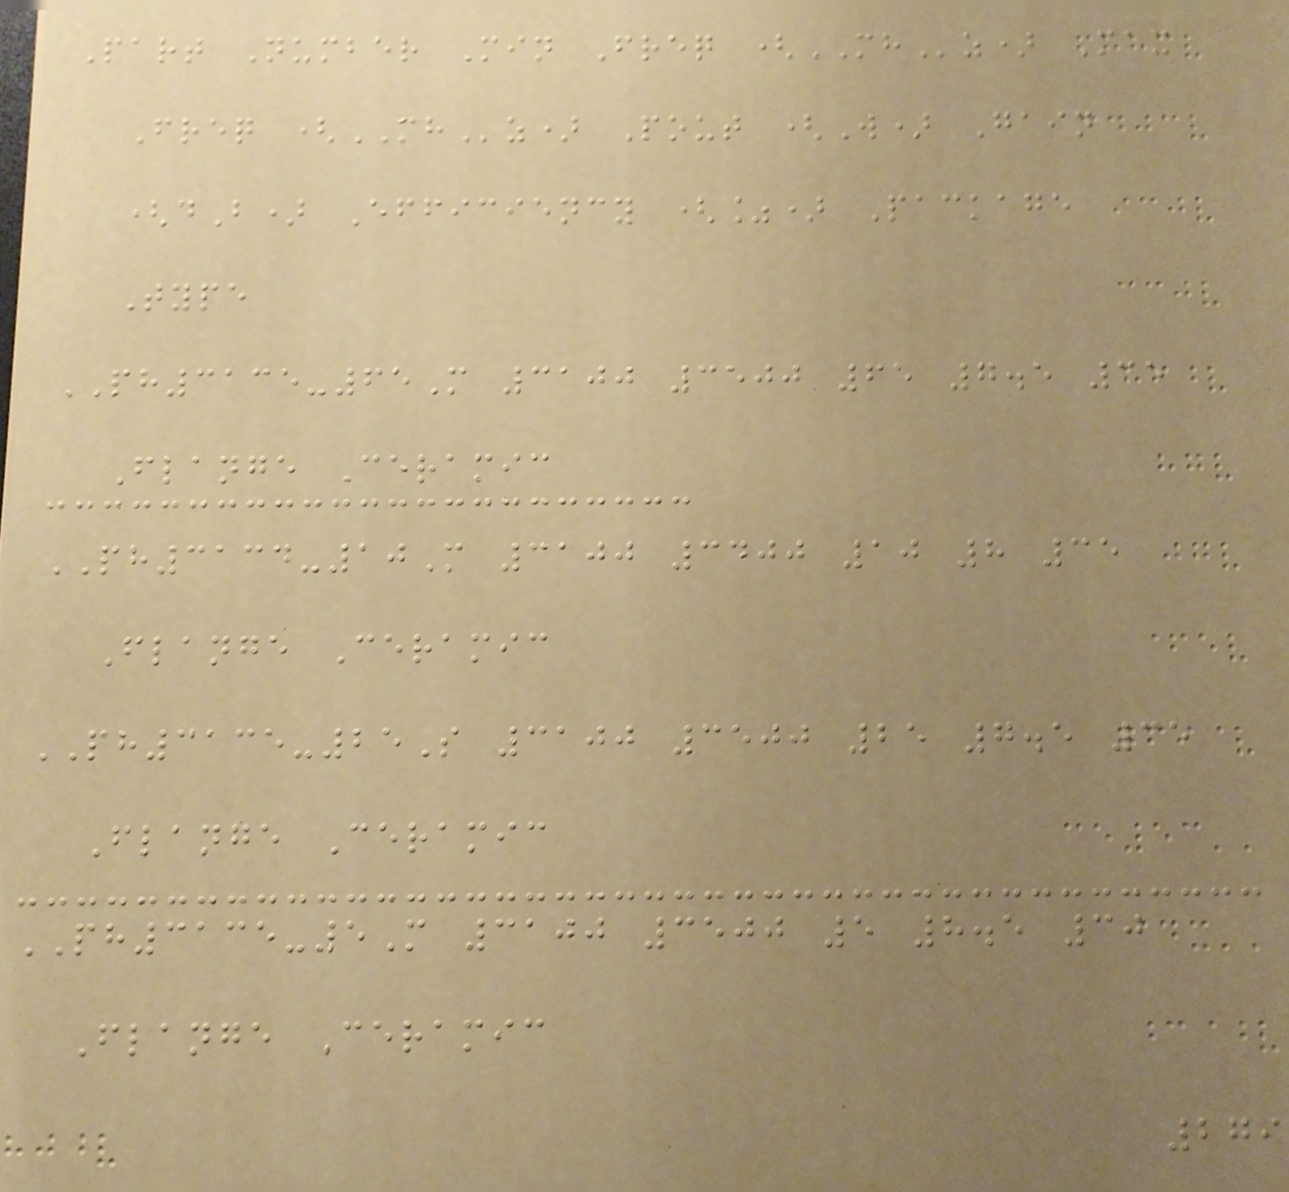Part Number Min Freq (MHz) Max
Freq (MHz) Pout (W) Gain
(dB) Efficiency (%) Package
Type
PH3135-65M 3100 3500 65 7.5 35
Flange Ceramic
PH3134-10M 3100 3400 10 8 35
Flange Ceramic
PH3135-25S 3100 3500 25 7.5 35
Flange Ceramic
PH3135-5M 3100 3500 5 8.5 30
Flange Ceramic
279
